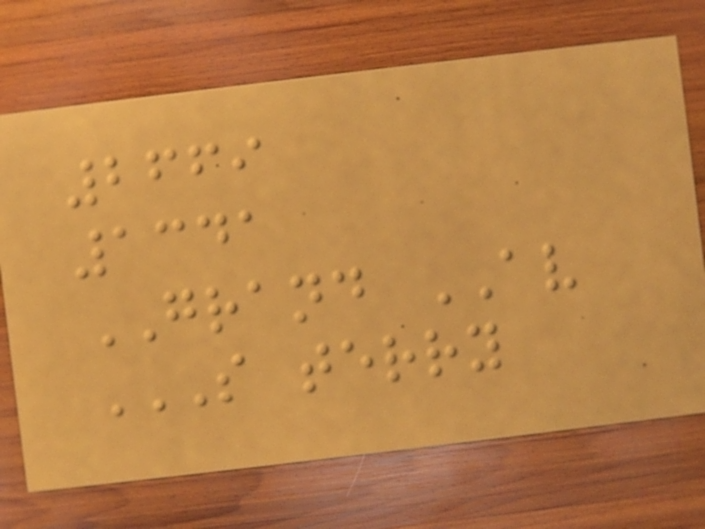2669
1341
GRAND AV
S TERRY
